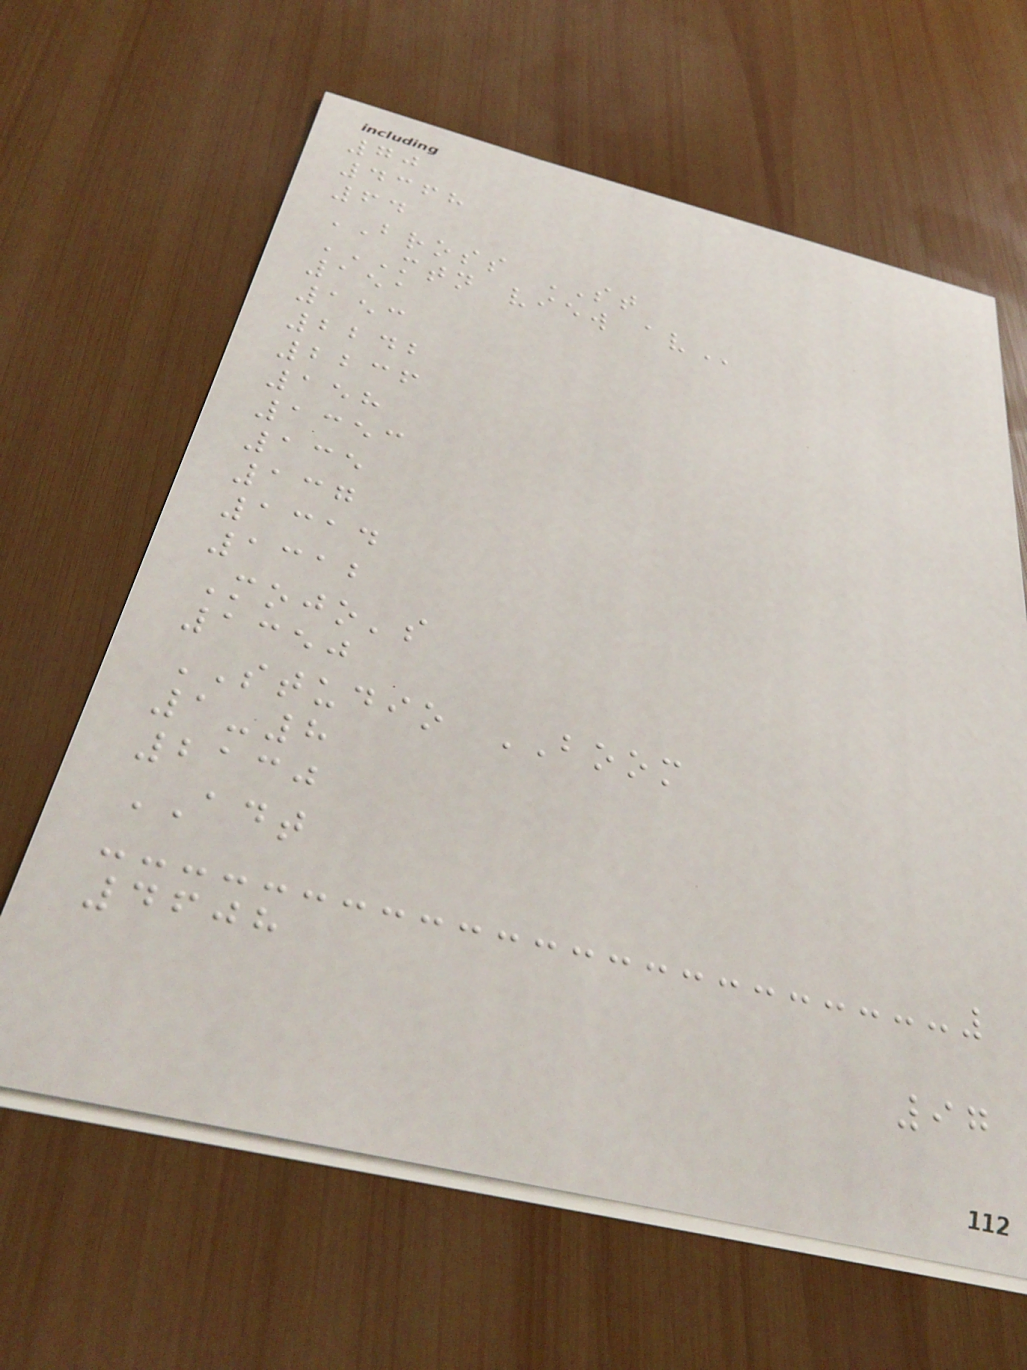70
4368
64
BROSS ST
MTN VIEW AV
151
153
2242
2236
158
1353
135
137
1314
1312
Mojo's
1350
STUDIO BOOM
1-8
2130
ADT
4608
97
